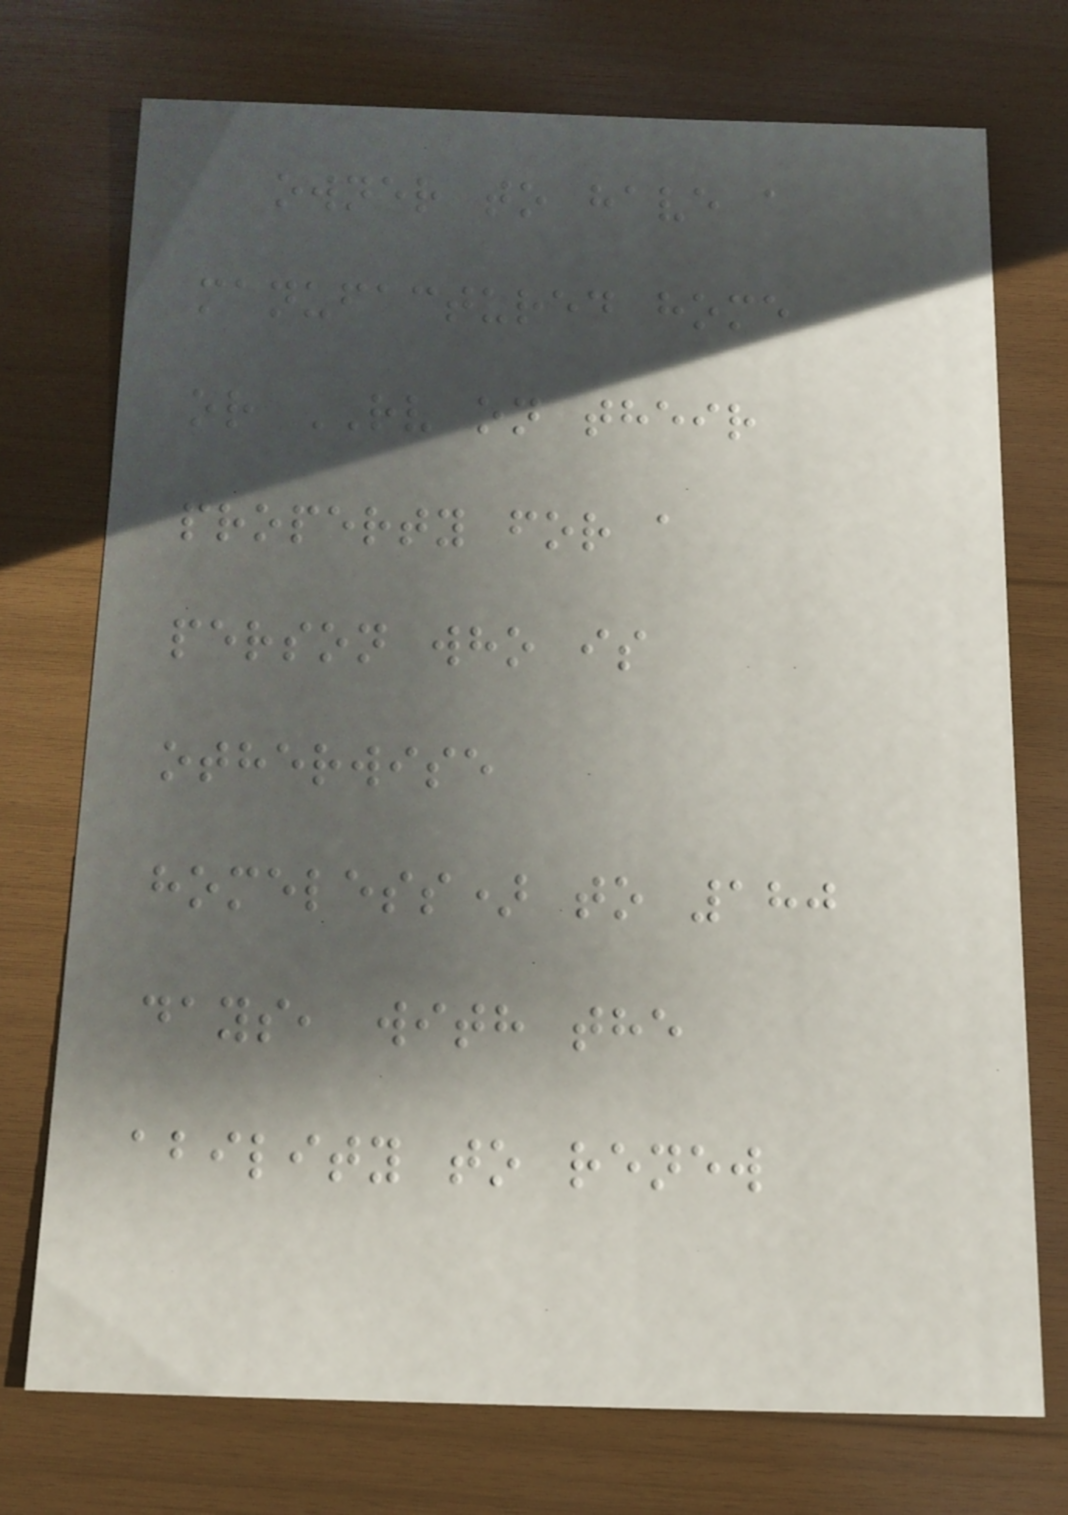owner to have a
manufactured home
or RV on their
property for a
person who is
otherwise
homeless) to 180
days, with the
ability to renew
